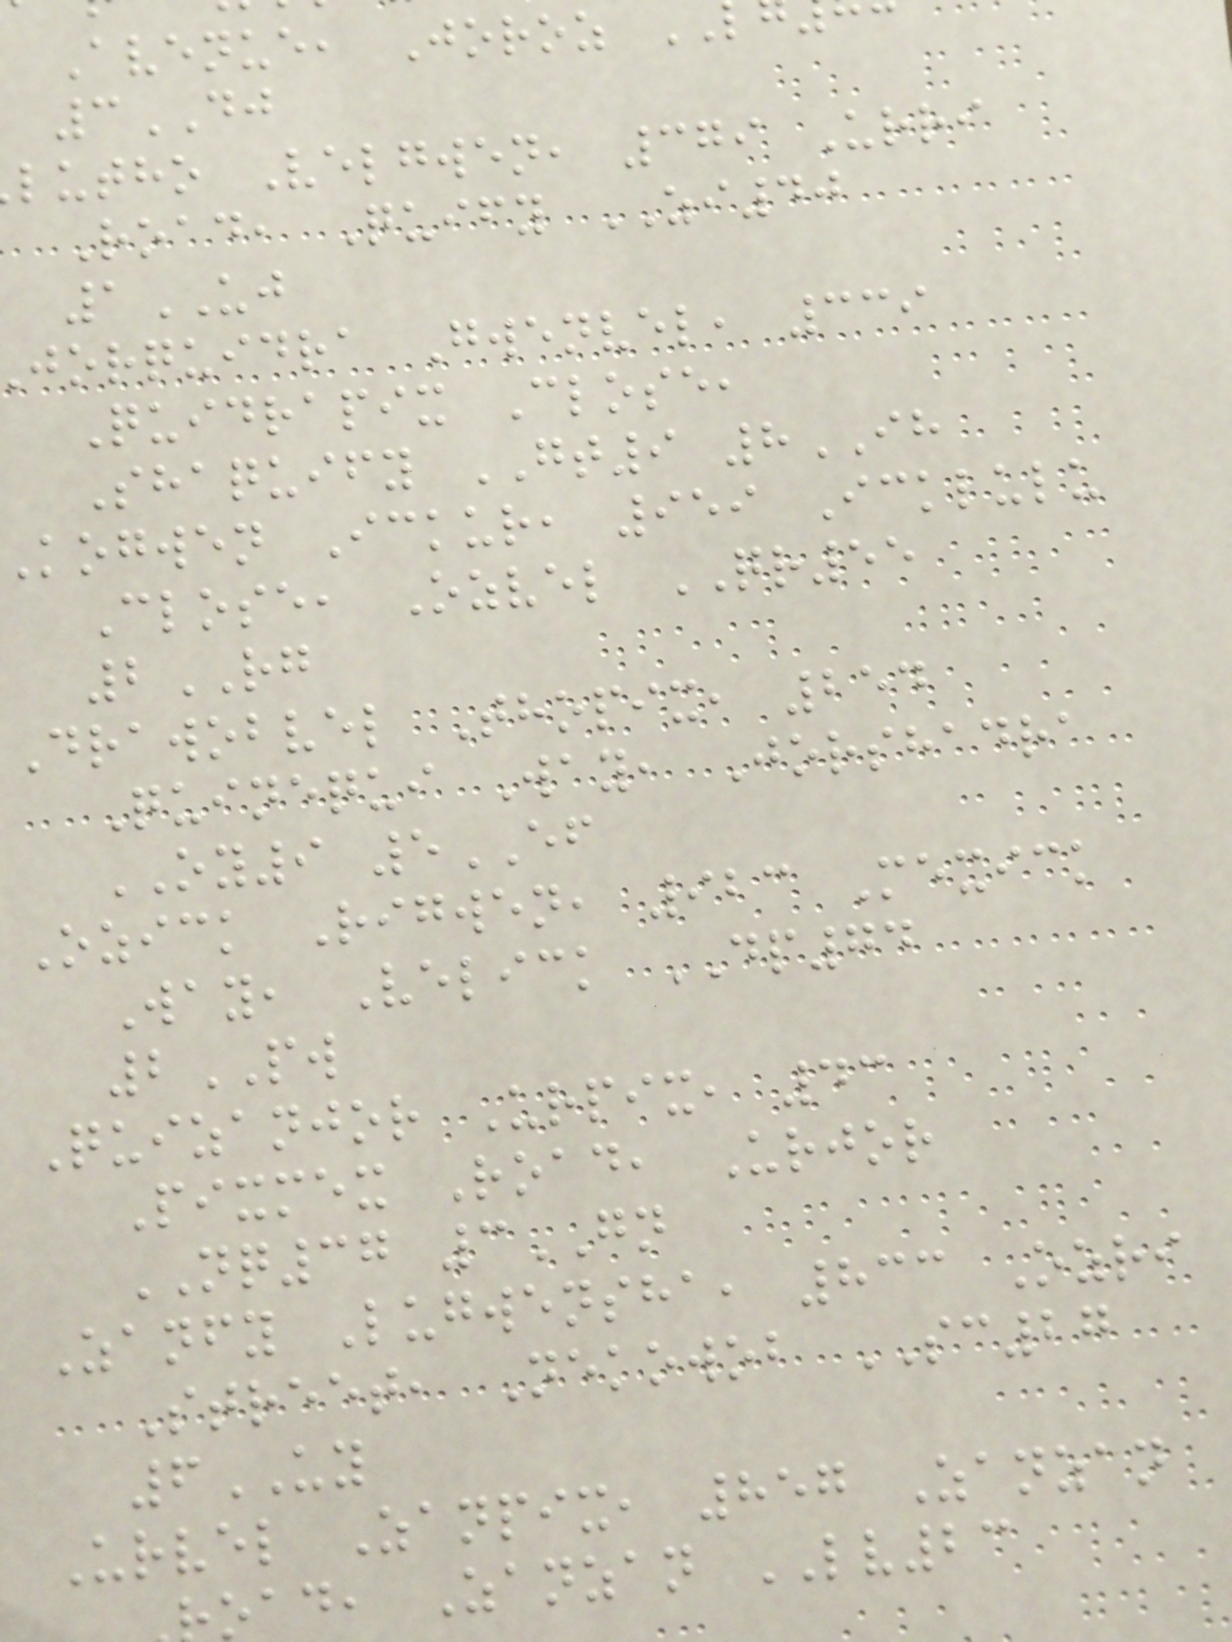Avenue, Joroz
3DJ
lutho Velgwen, 379 Urri
Road, Quify ZI40
1UJ
jorquidra Gwenvel, 339
Quidrapix Close,
Shaquify GT9 8IH
kogwen Ickur, 959 Icklulu
Close, Ozvel QR55
2RG
Drawobvel Thopix, 254
Quinequi Way, Jorshadra
OY9 5EF
Ozick Rigwen, 923 Mexick
Way, Velick DP74
2PW
Quizanjor Urpix, 43
Pixmex Road, Urjor
NQ37 3GN
Zanfy Lugwensha, 833 Ozri
Street, Nekowob SC27
6UY
Urvel Zanpix, 857 Zanzan
oad, Zanzan LV23
